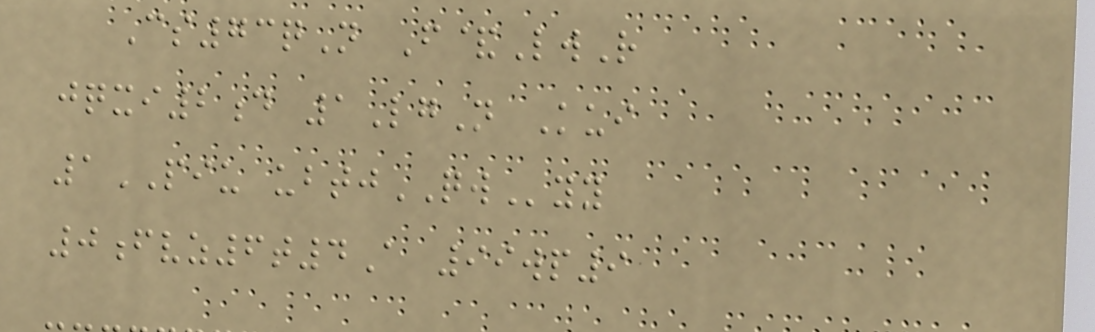Cs73qN F&LwR
jqxi2d 1LgN Kui
1PIU ubtjQWyy
0fvz6t4A 99wp9
